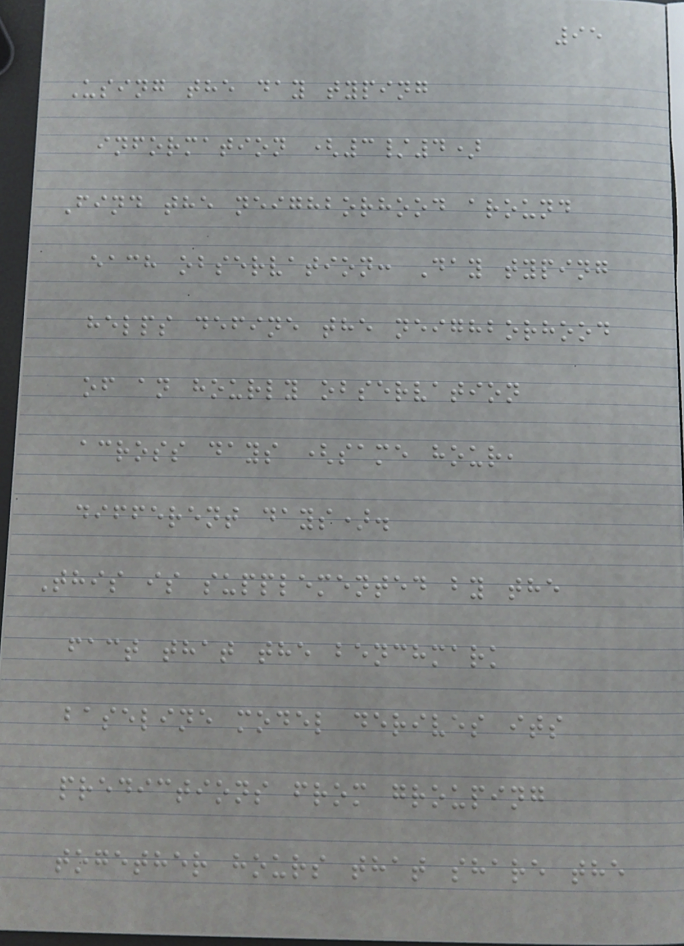95
Using the day typing
information (3/4)
Find the neighborhood around
each observation: Day typing
helps define the neighborhood
of an hourly observation
across days (same hour,
different days).
This is supplemented by the
fact that the benchmark
baseline model derives its
predictions from grouping
together hours that share the
